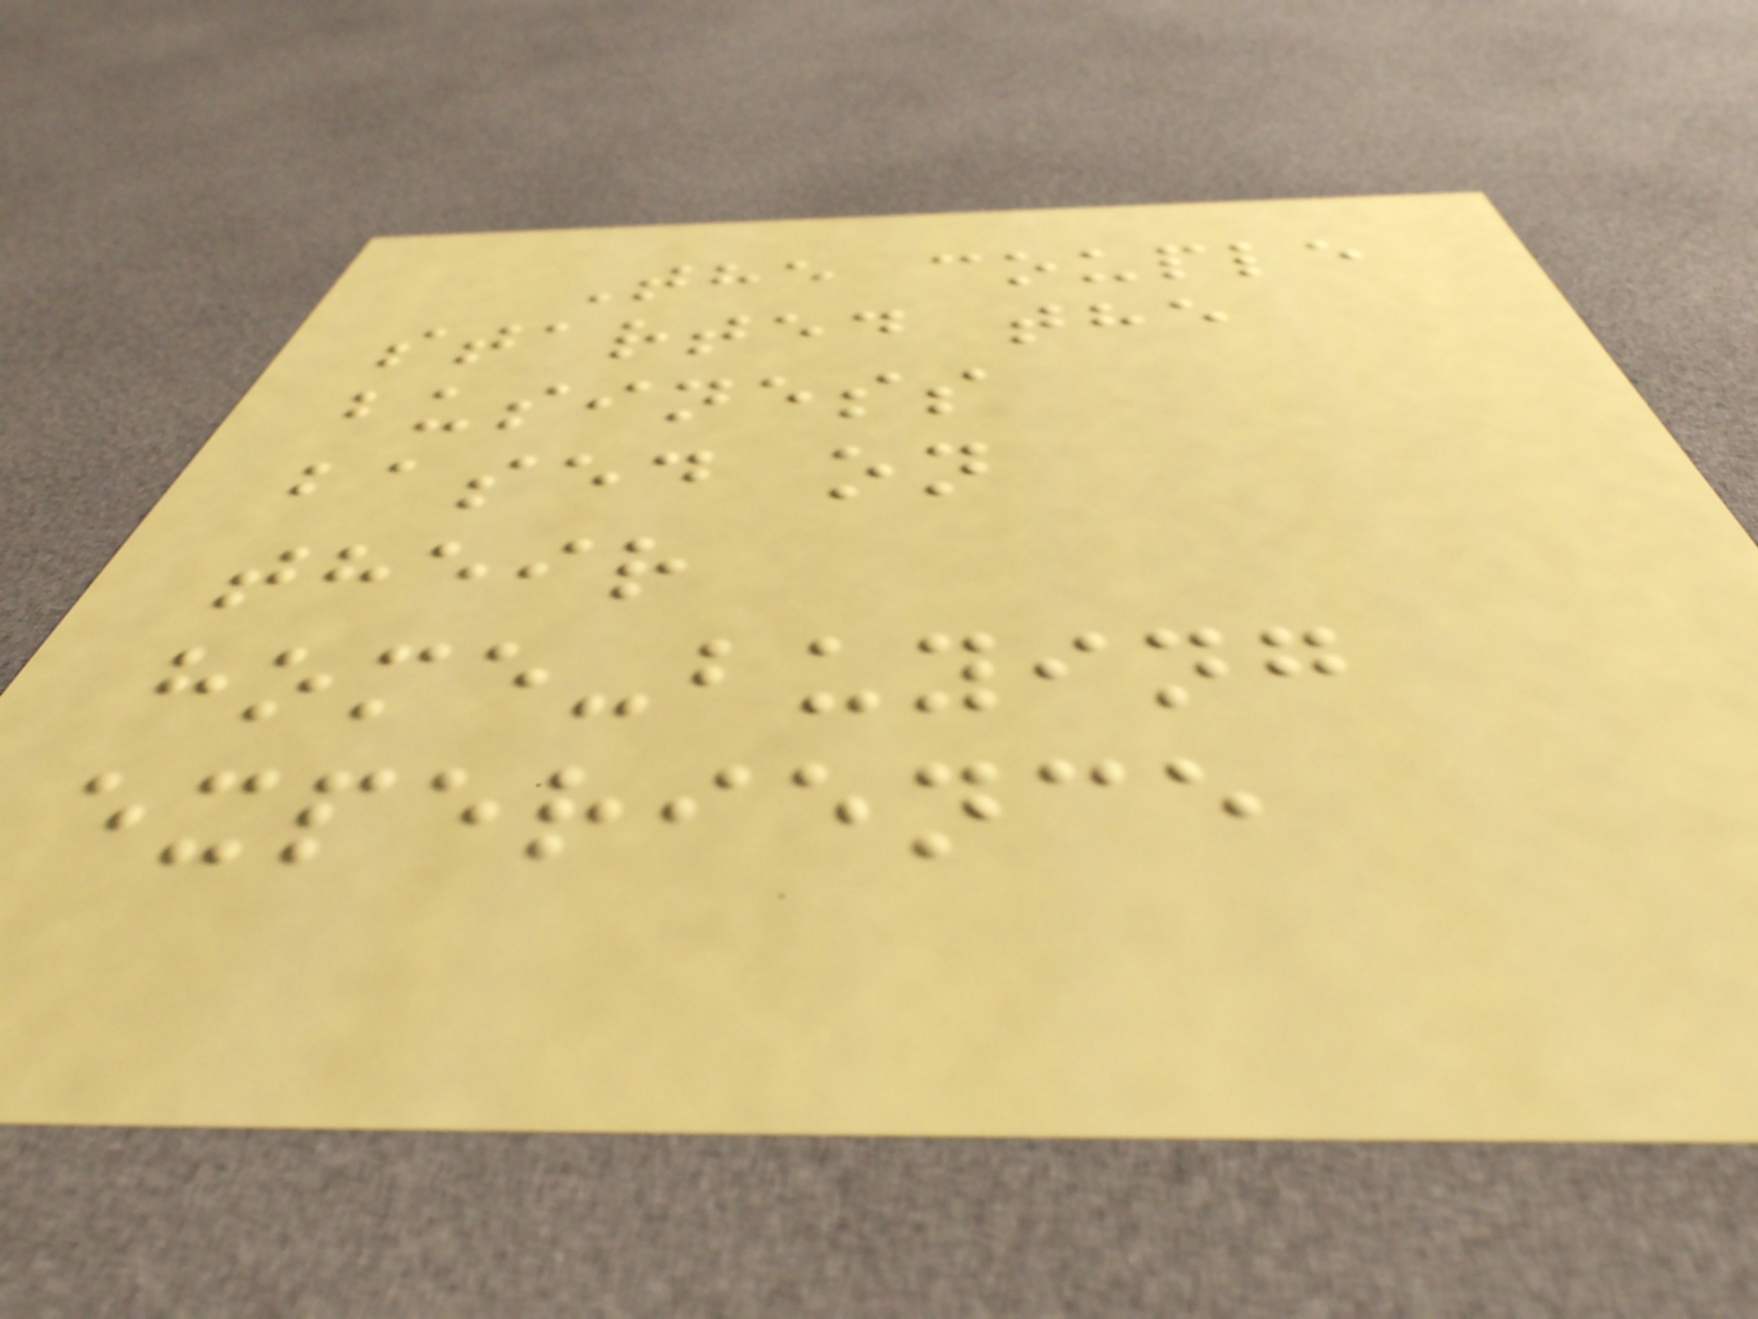The couple
started the
business
based on
their
home-buying
experience
